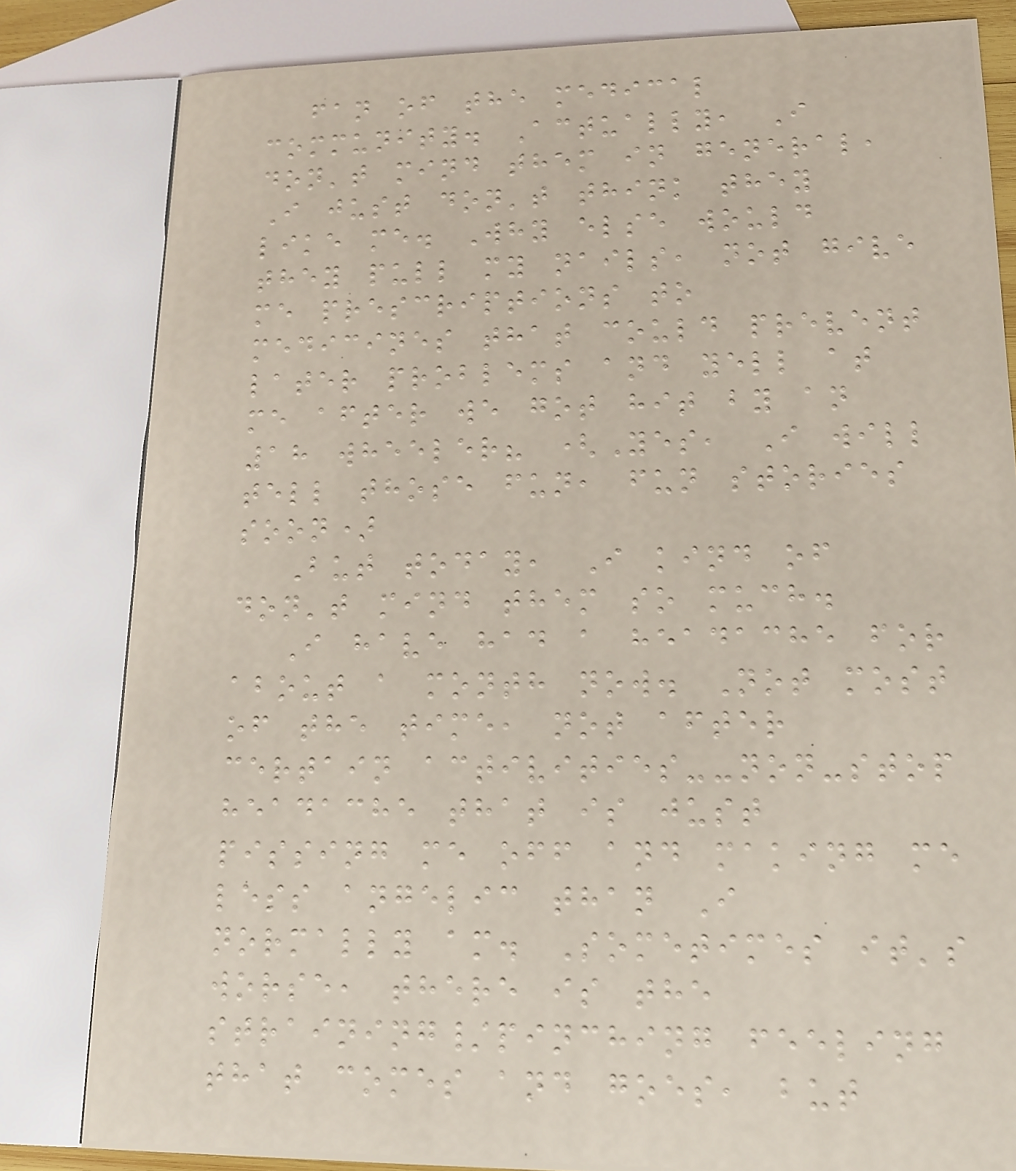fan of the medical
community. Actually, I
don't mind them in general,
I just don't think they
like me. Why else would
they pull my nails, not give
me prescriptions to
medicines that could prevent
later problems and yell at
me after we got hit by an
18 wheeler? (Yes, I will
tell those fun, fun stories
soon)
But today, I kind of
don't mind them so much.
I have had a headache for
about a month now. Not most
of the time, not after
certain activities--non-stop
headache that is just
pissing me off and making me
less angelic than I
normally am. Sometimes it's
worse, there is the
straining/pinching feeling
that comes and goes, but
